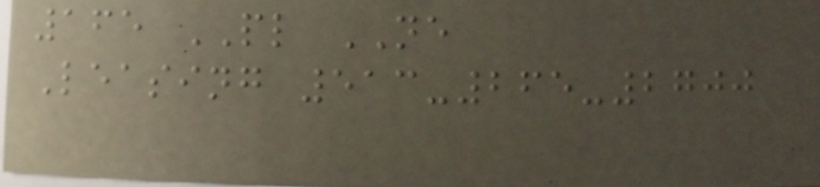165 PL NE
Leasing 513-265-2700
